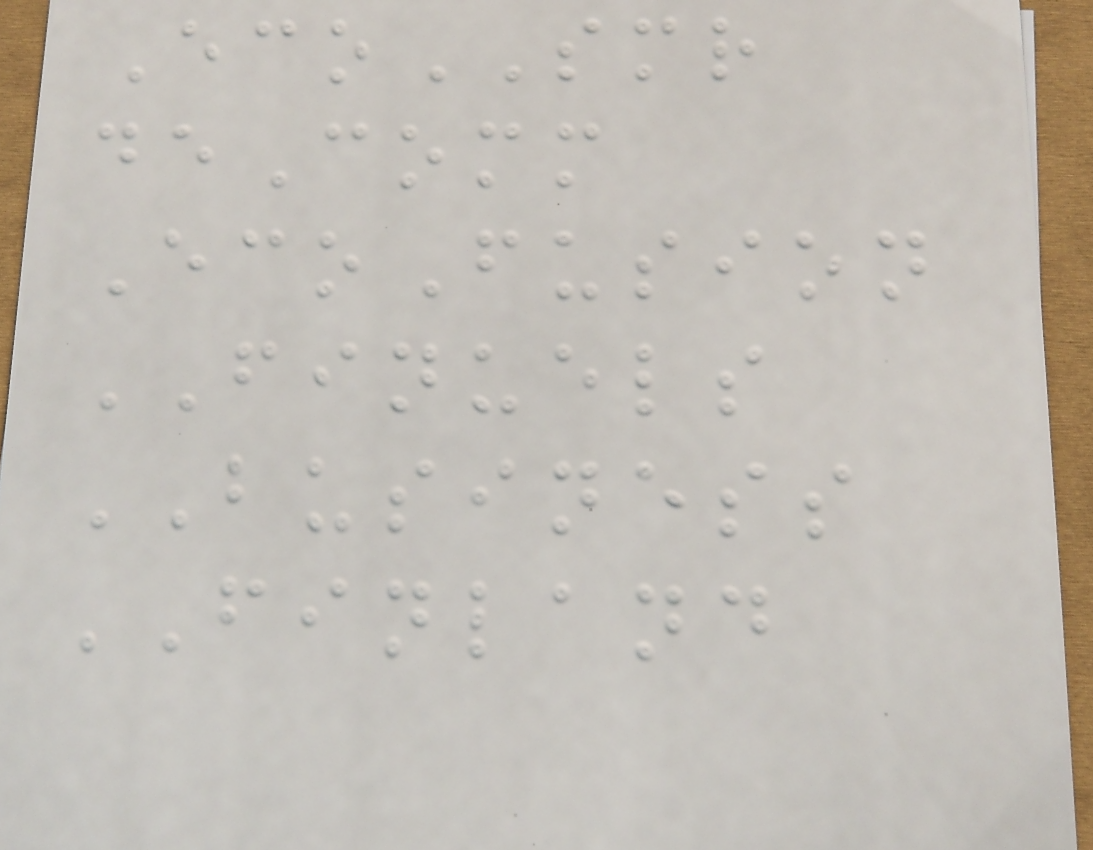EcoSMR
deComm
EcoFusion
FINUELS
BUSINESS
FINLAND
